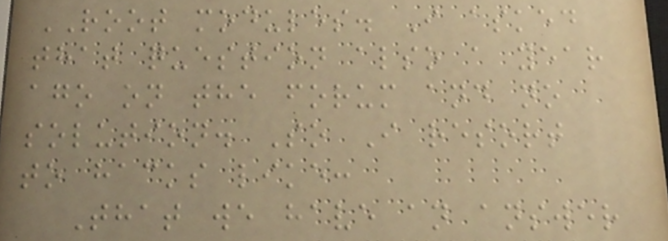ROOT modules. I asked
that question also a year
ago on the forum and no
solution. So I resort
to hacks like:
That we have an answer
